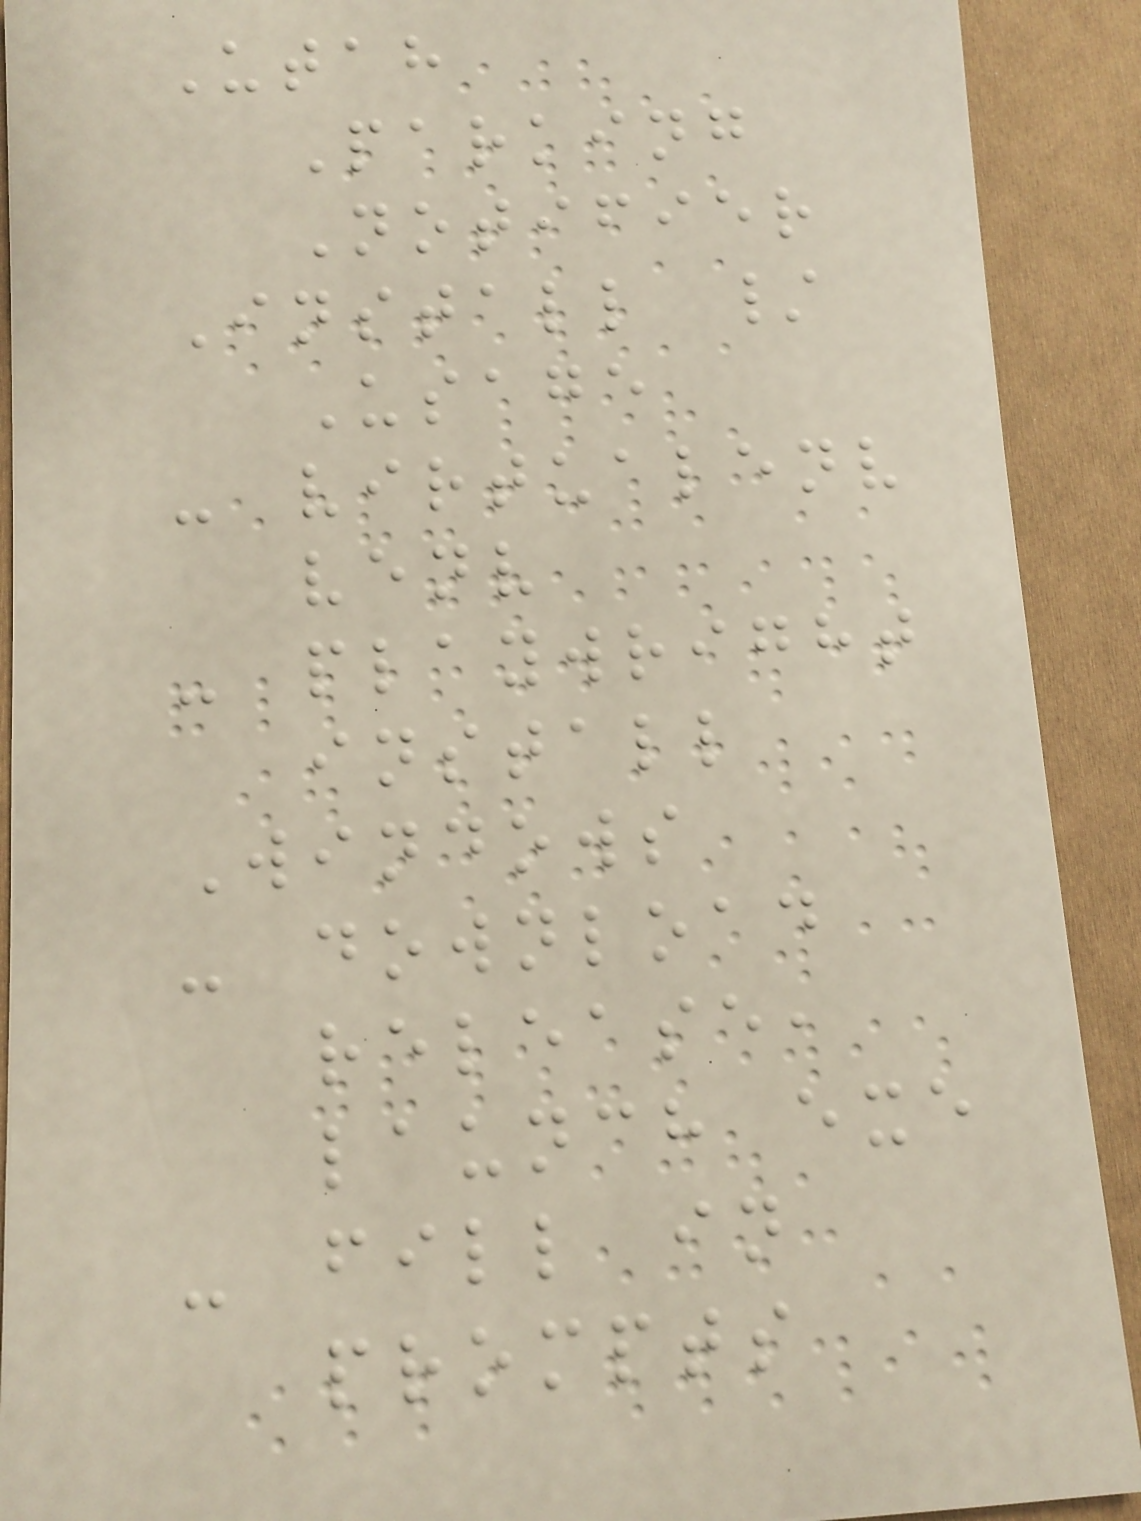Utah
Parking
Notifier
Install /
Usage
- virtualenv
venv
- playwright
install
Windows
- download
release,
launch exe
- fill in
prompts
